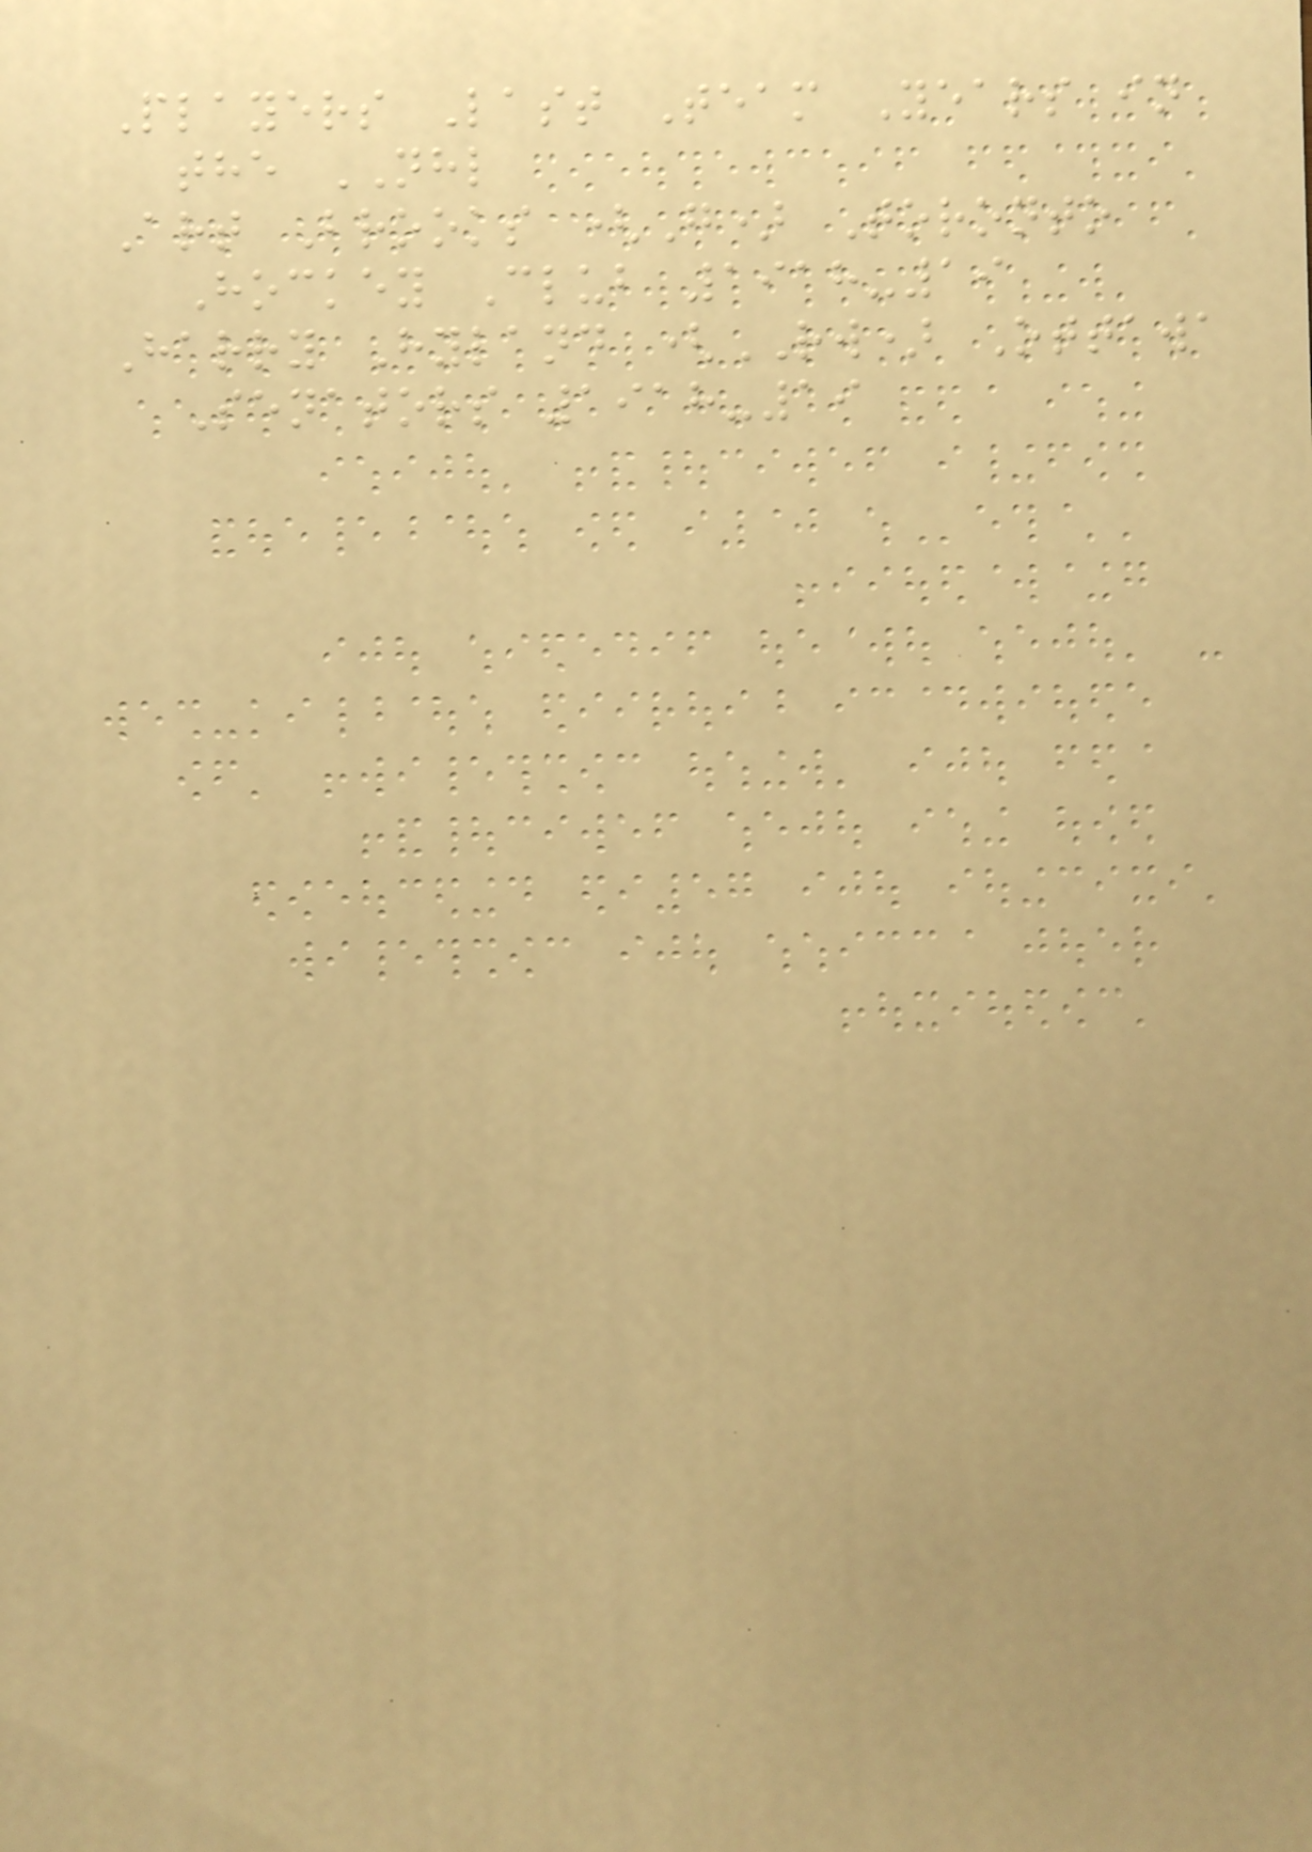Players Last Team Years in
the NHL
Art Brooks (G) Toronto
Hockey Club 1918-19
Harry Hyland (RW) Ottawa
Senators 1918-19
